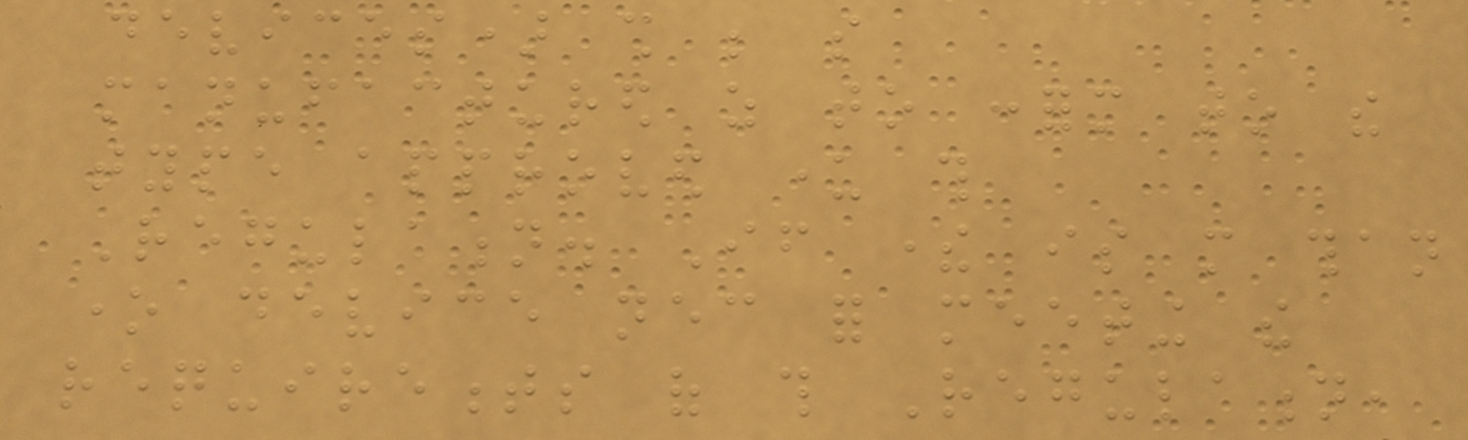devices) shall be so
manufactured as to conform to the
type approved under this
Regulation. If there is more than
one device necessary for meeting the
requirements of this Regulation,
